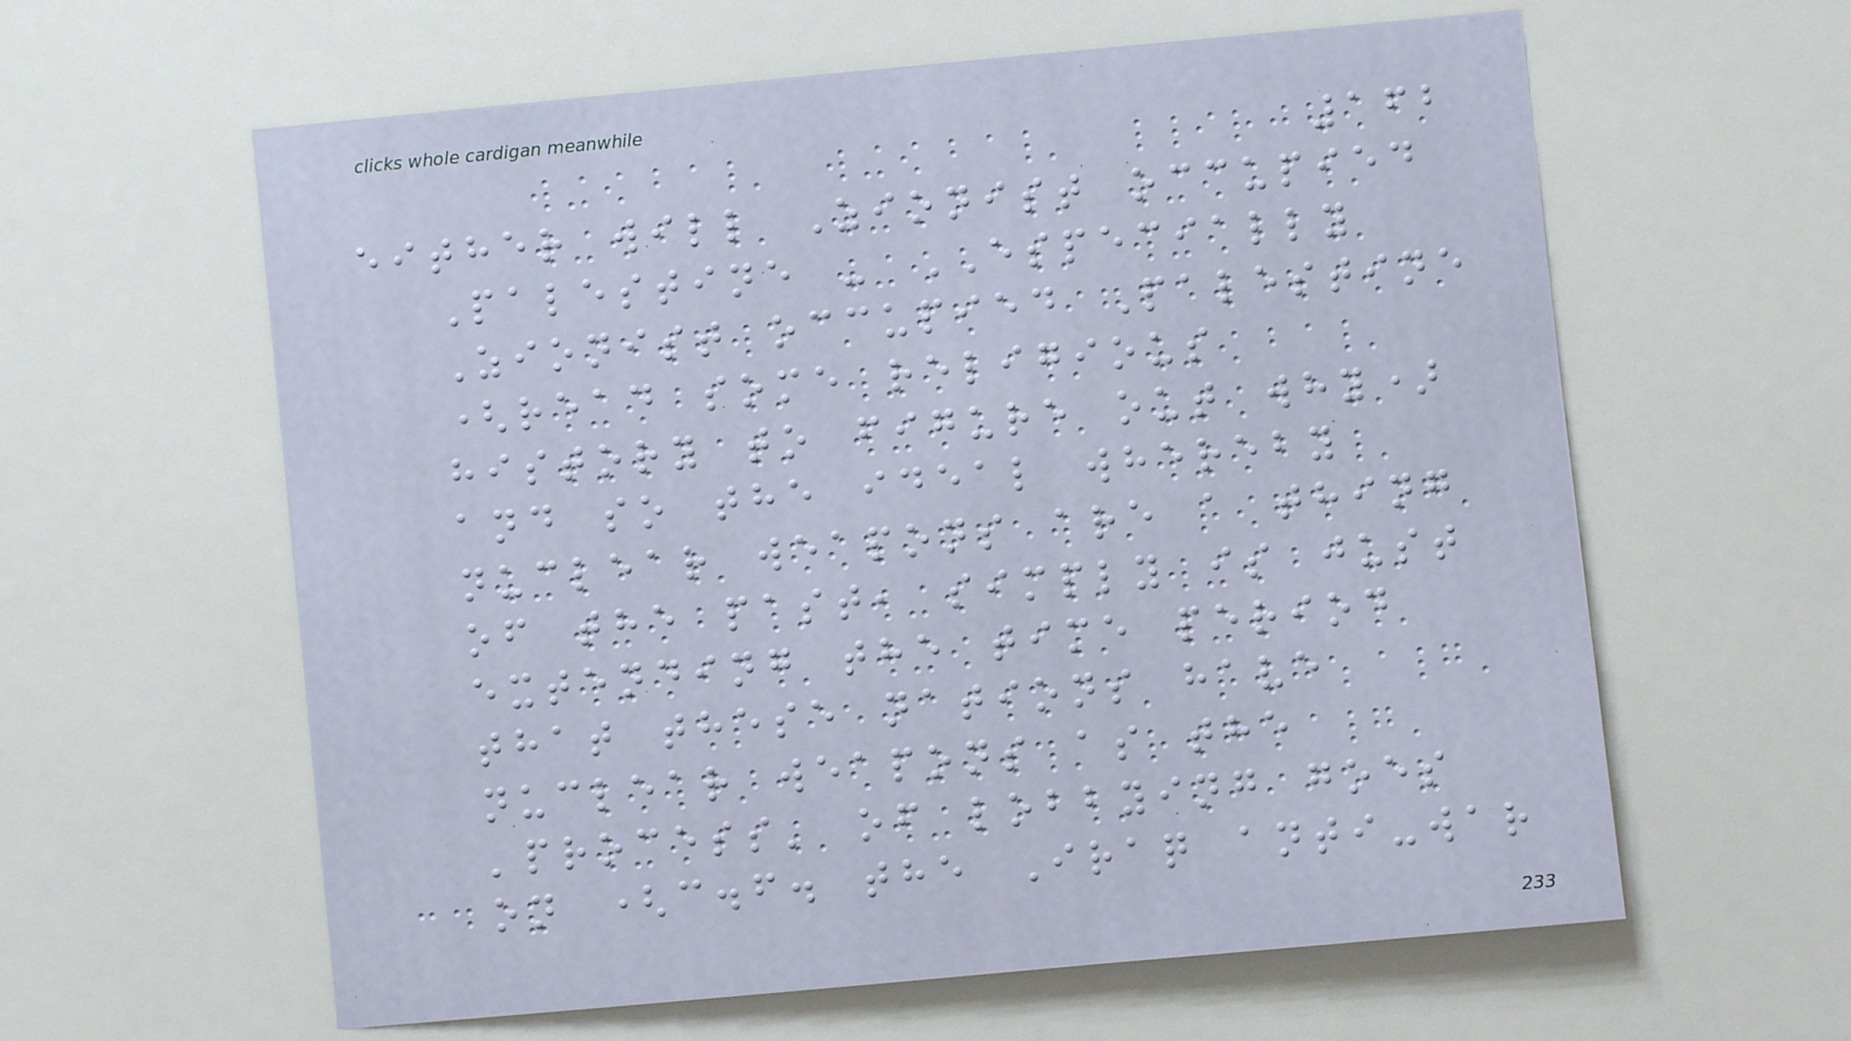162
either will Zionist occupied
Palestine - ESPECIALLY
Zionist occupied Palestine
(read some religious
history to figure out why)
and so the ideal whereby
nuclear weapons are a thing
of the past, simply is just
extending the time period
that these nations have
nuclear weapons as the
'process' of lobbying goes
on (c.f. the Iraq anti-war
